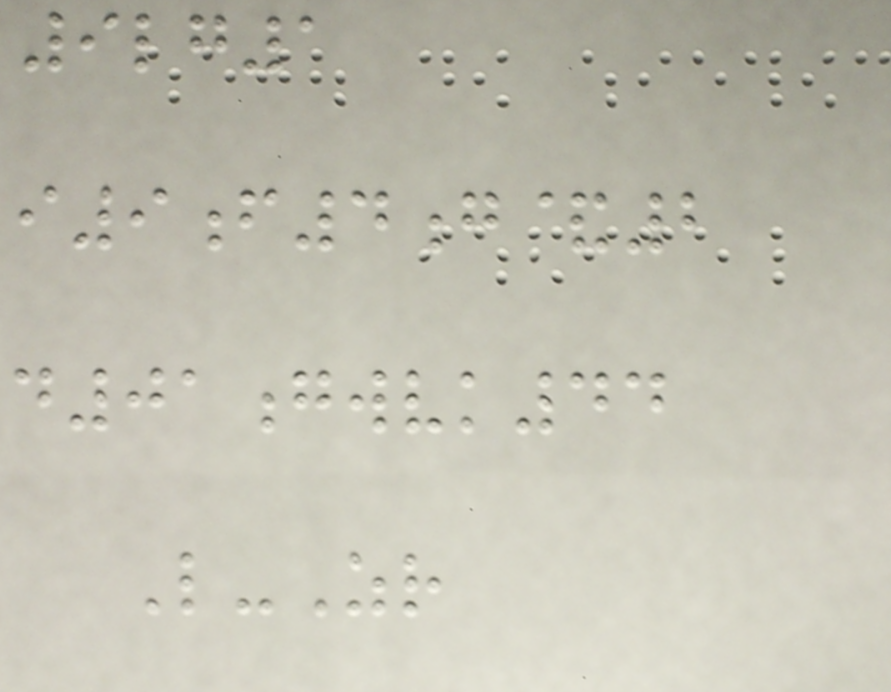9lg1
i9f4g&2
d01gwvk44
L-Zr
